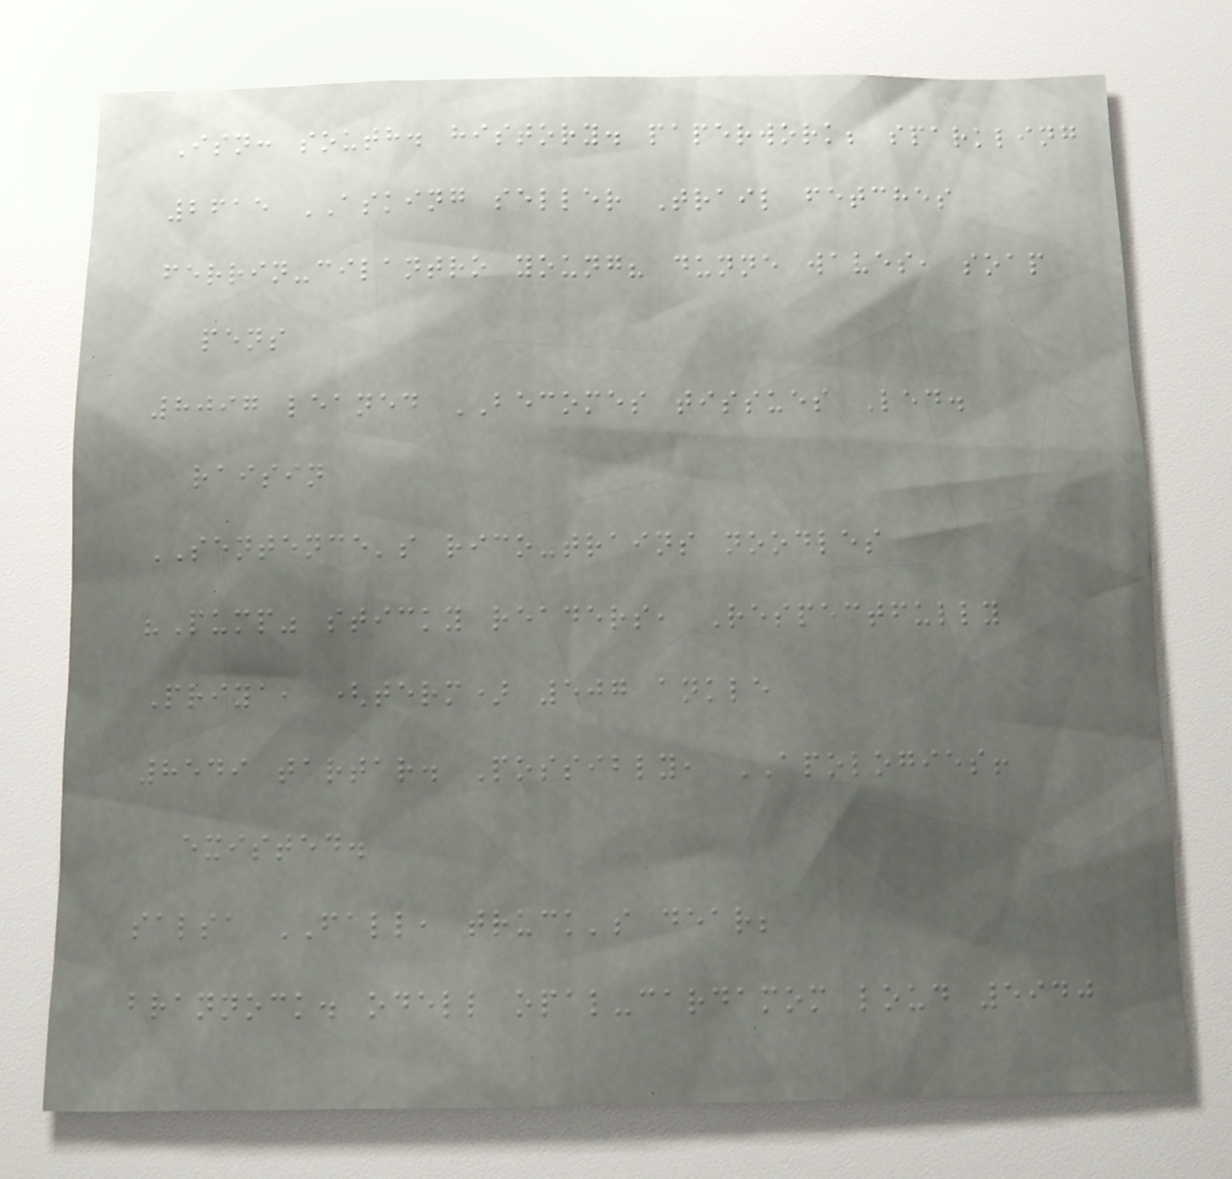Isn: south. history. paperwork; sparkling
2615 ASKING seller Trail fetches
ferrin-cilantro young? dunne waves, soap
pens
8097 leaned BECOMES tissues Led.
raisin
SENTENCE's rico-trains noodles
"Pump" sticky readers, Respectfully
Priya, (term) 507 ankle
8549 tartar. Possibly, APOLOGIES!
existed.
salsa FALL, truck's dear;
brannock. odell opal-cardamom loud 5940
